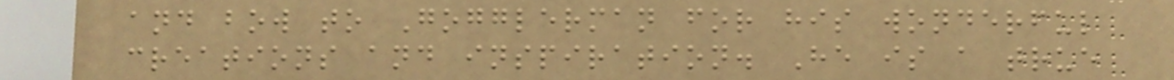and bow to Gogglerman for his wonderful
creations and inspiration. He is a true
